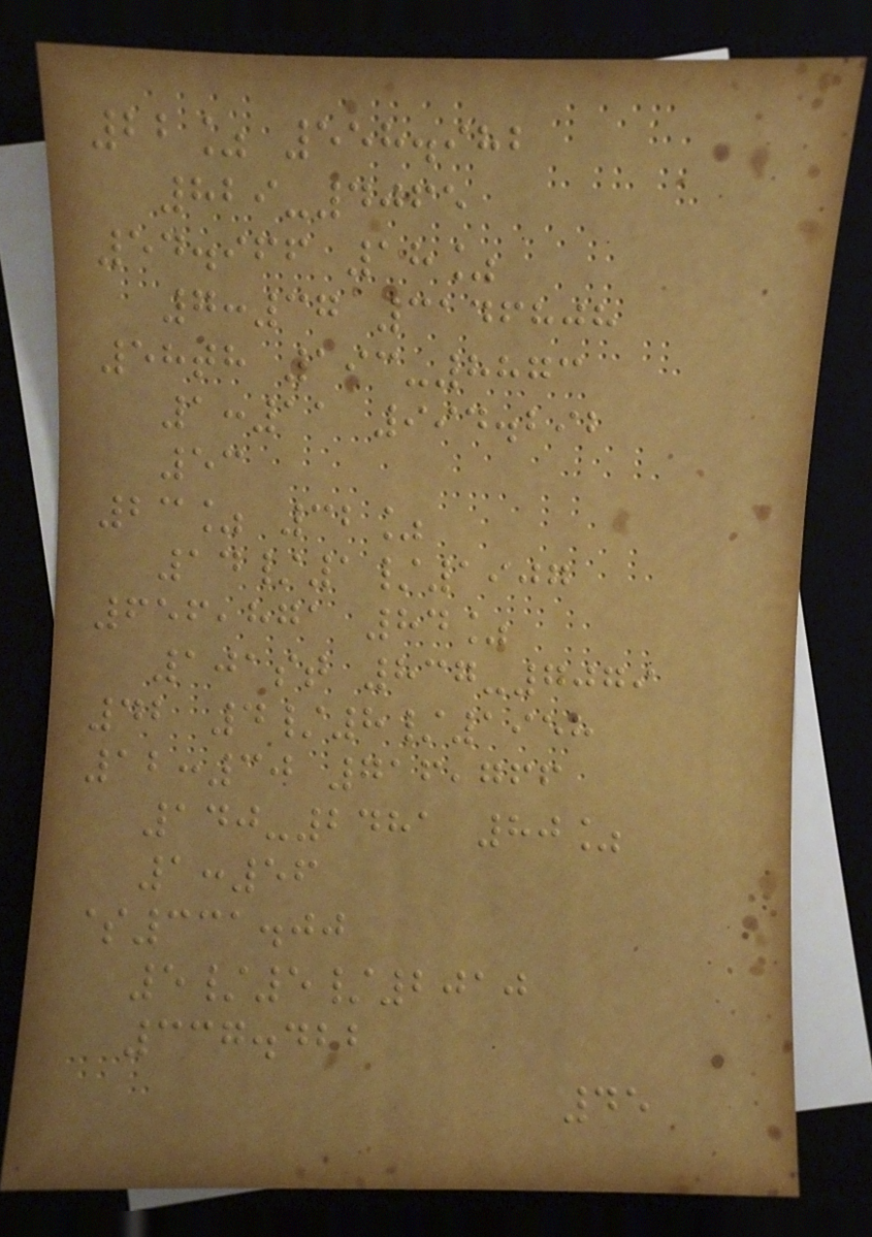22% 558.982
829-4065
54.966 18%
7:37 3146808
58th 193-8873
1:11 994.292
53
23% 32%
14/1/1907
656,871 84%
101st 837-7079
42 4/8/1958
12:30 716,766
140-2481 80%
1:56
$331.00
5/5/2010
337.422
45
